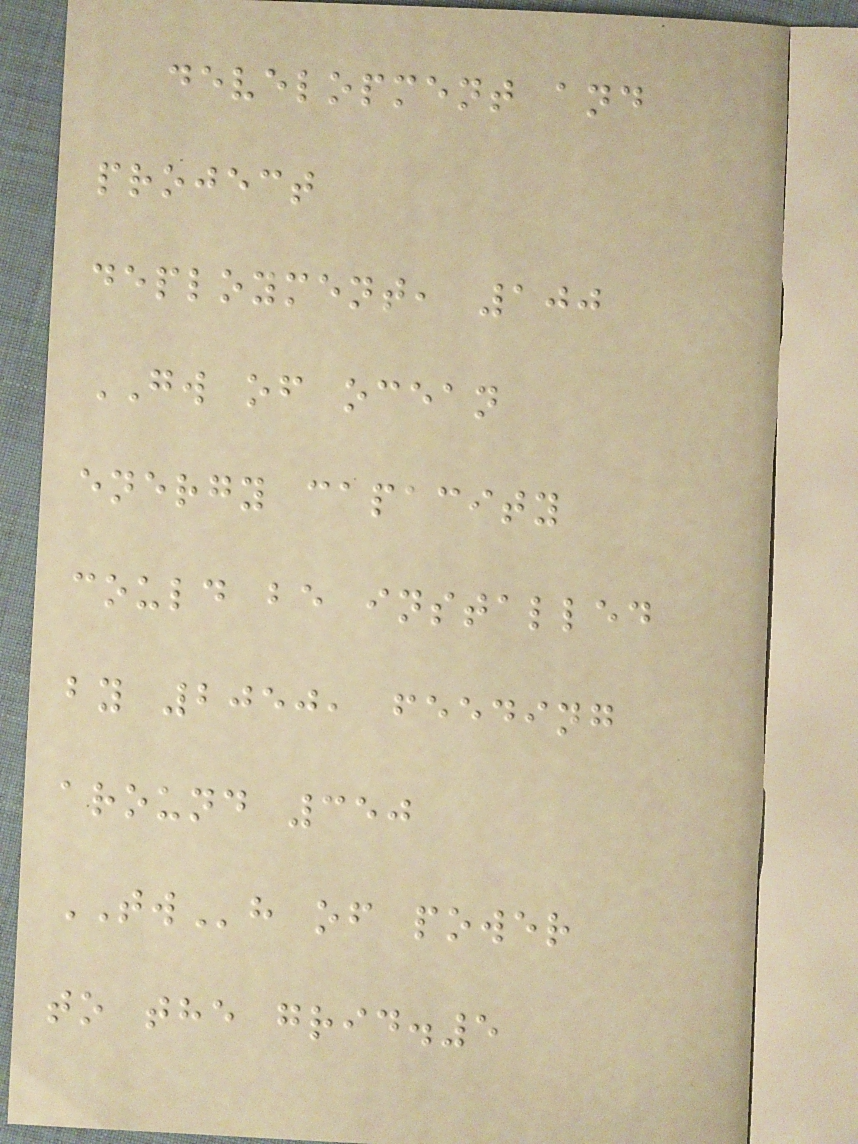development and
project
deployment, 100
GW of ocean
energy capacity
could be installed
by 2050, feeding
around 350
TWh of power
to the grid.5
